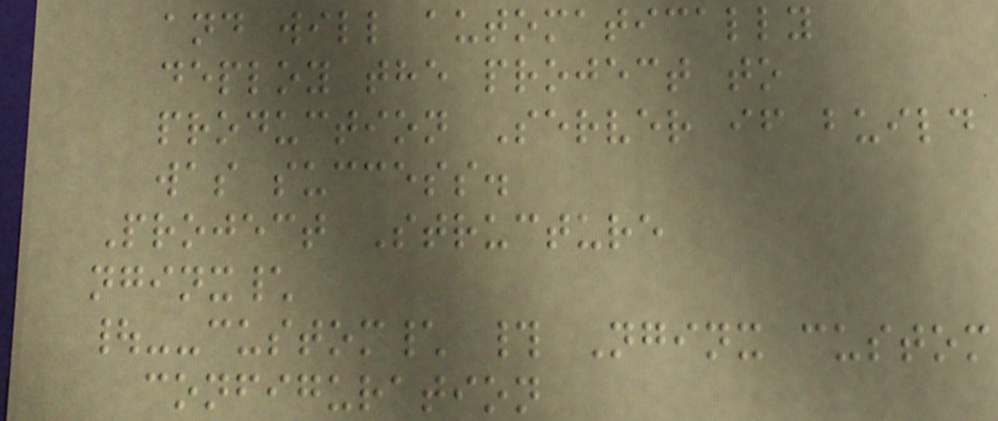and will automatically
deploy the project to
production Server if build
was success.
Project Structure
nginx\
|--custom\ # Nginx custom
configuration
